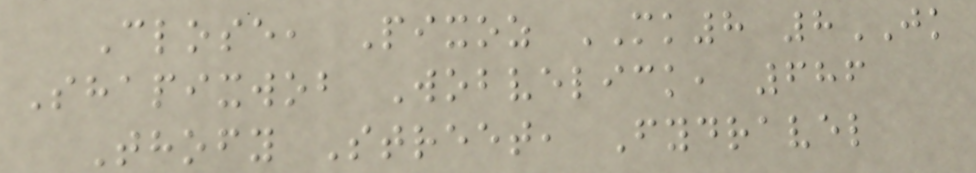Close, Pixoz MK8 8JK
Shapixwob Wobvelick, 686
Thofy Street, Fydravel
